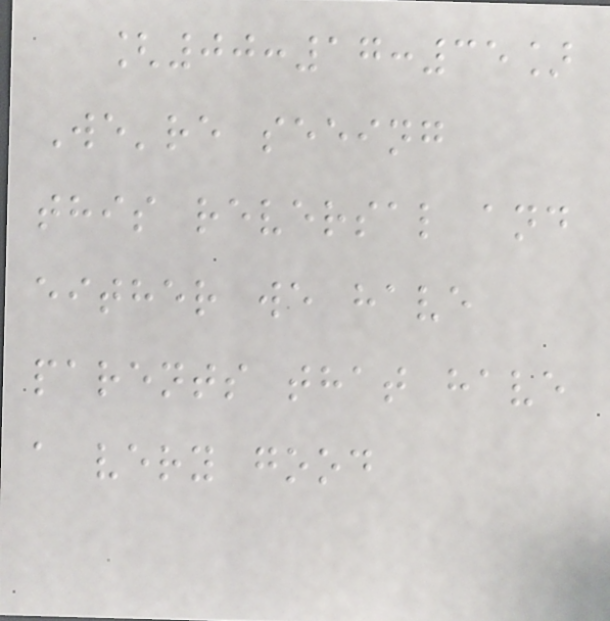[00:17:35]
We're seeing
this reversal and
either we have
parents that have
a very good
